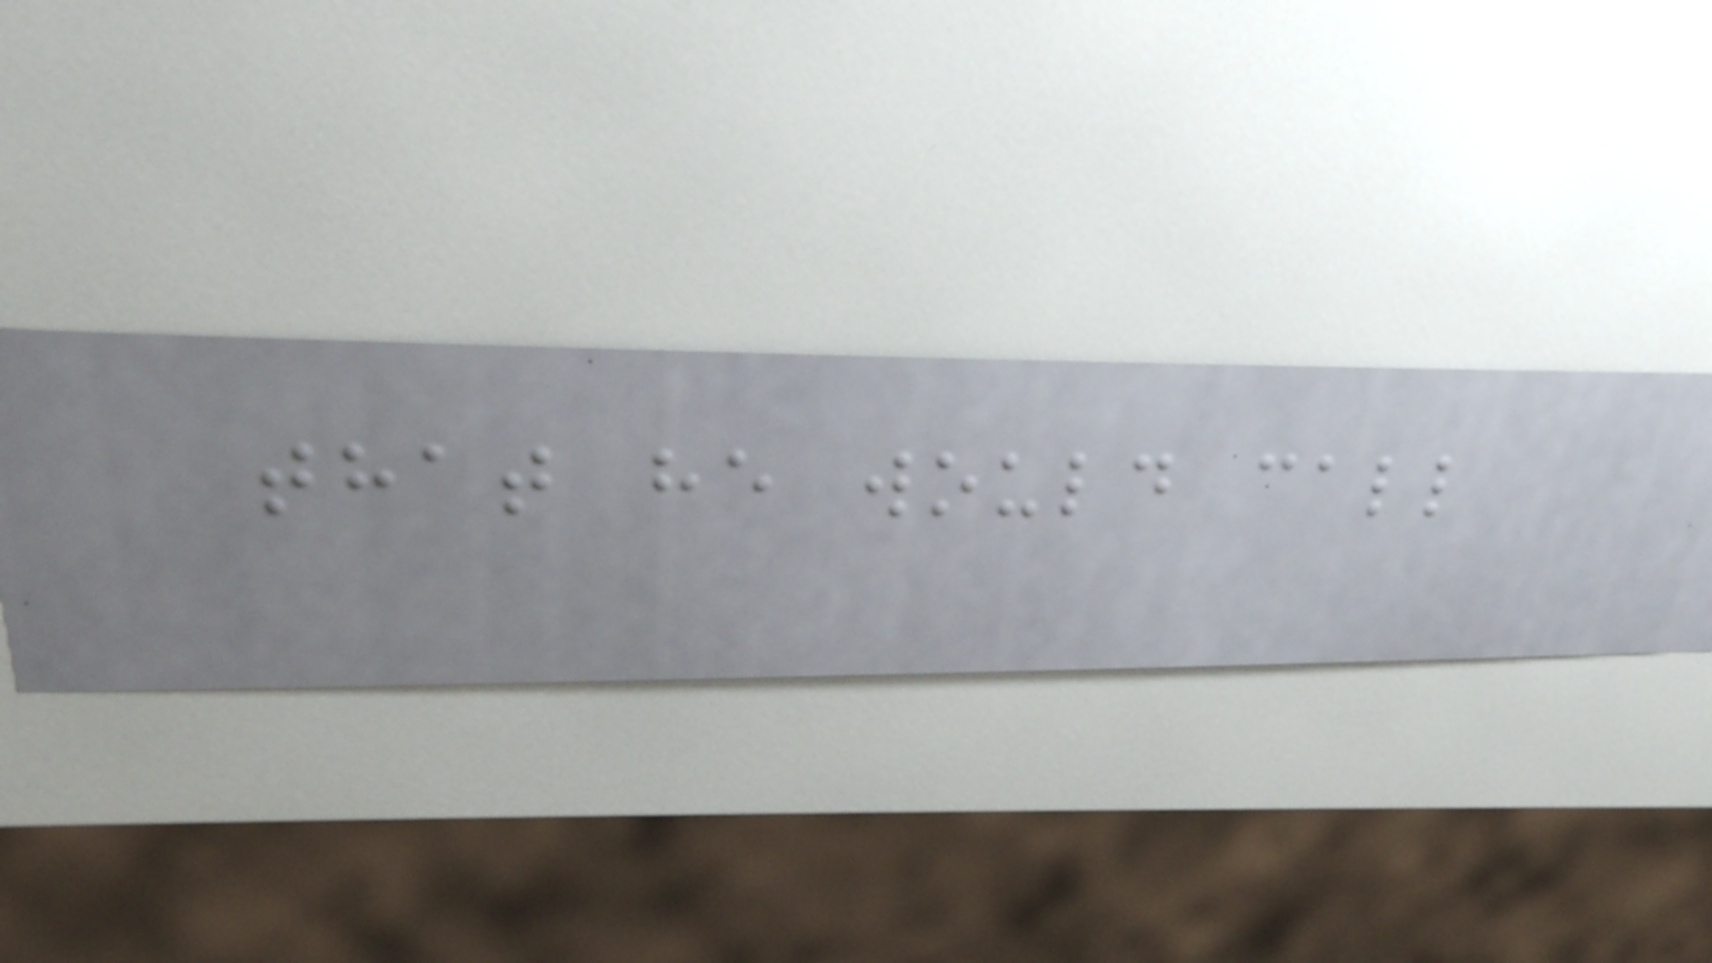that he would call
